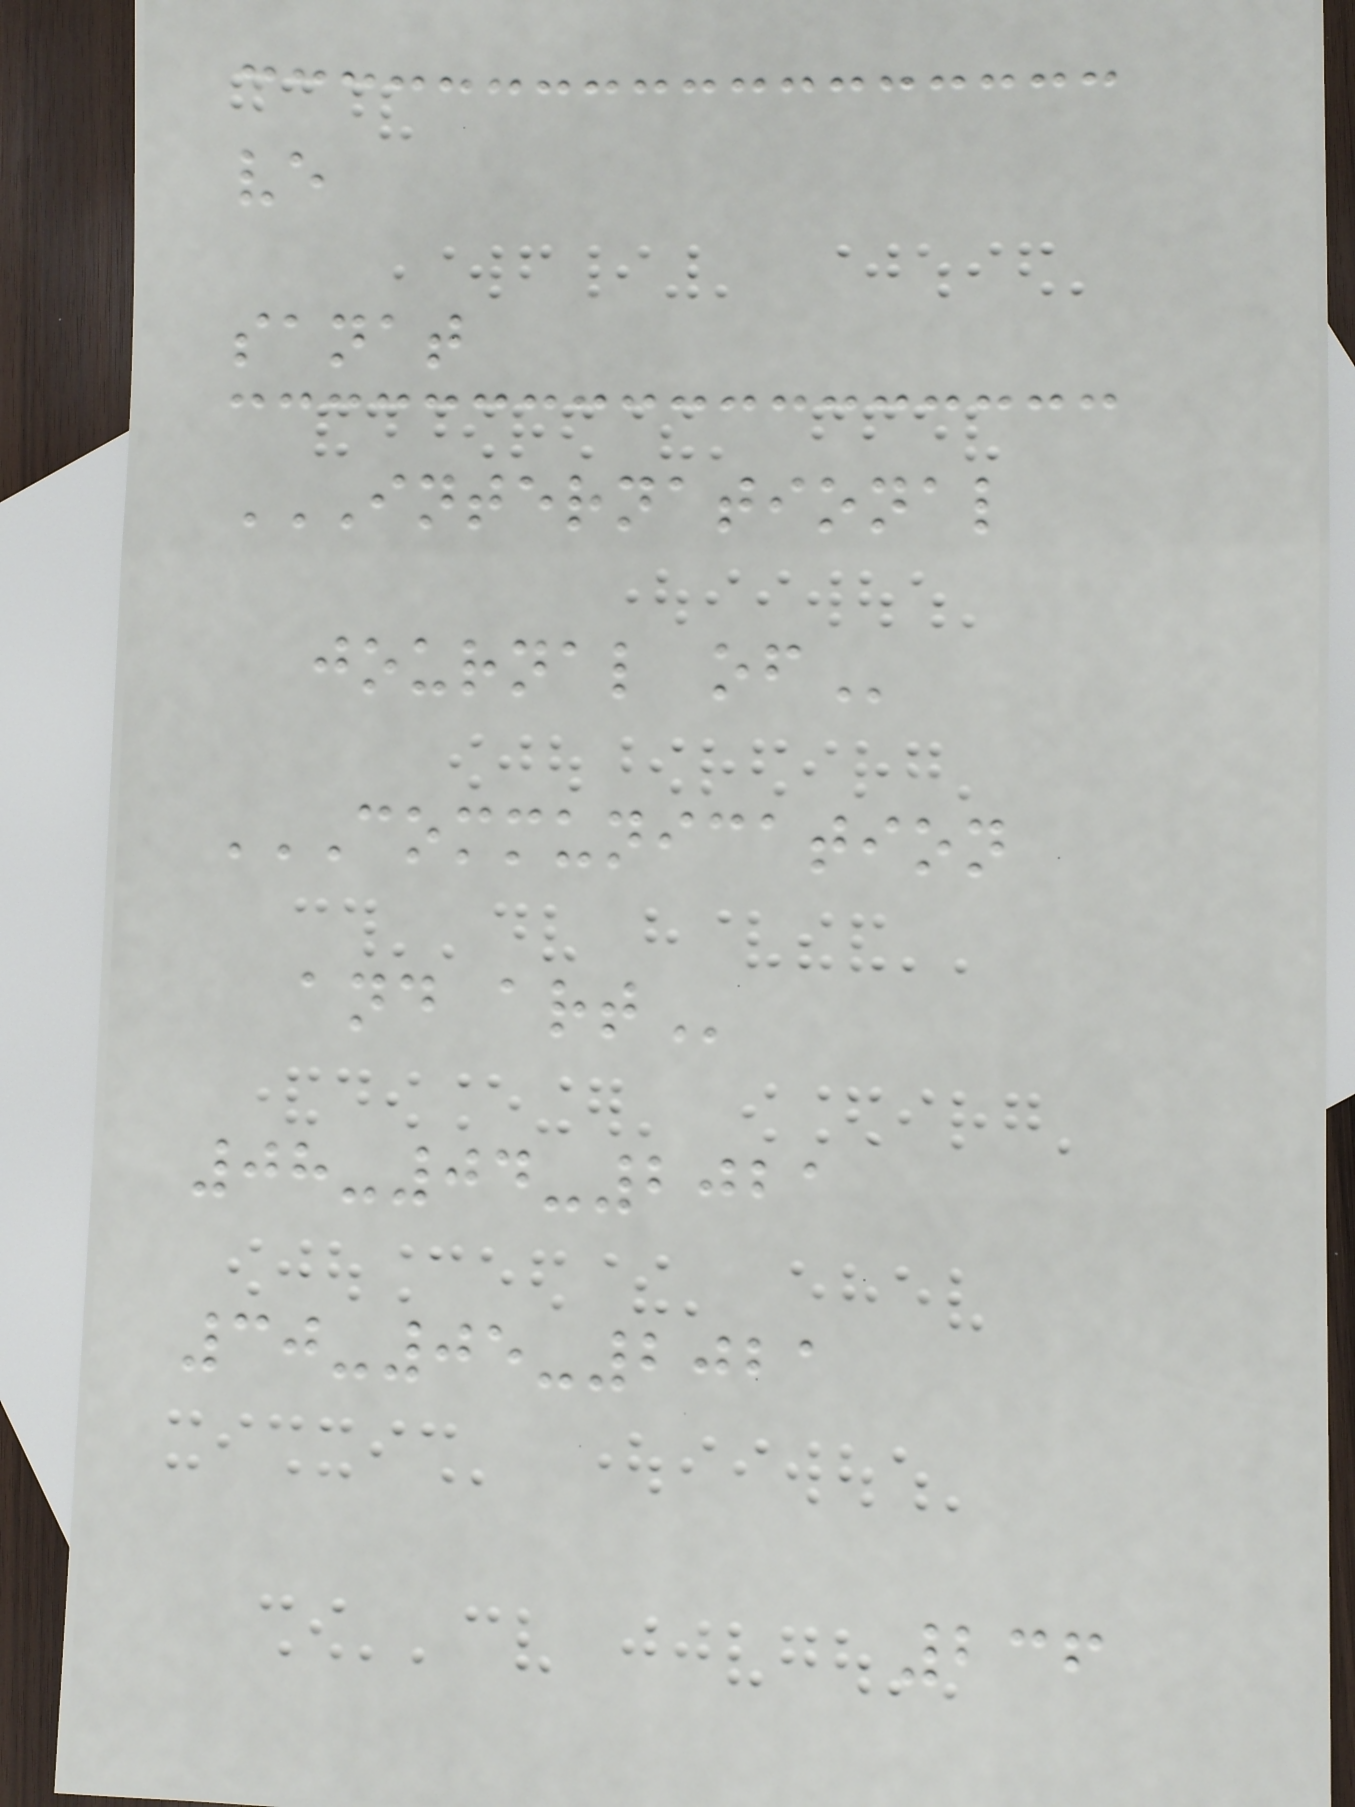ve
sanat
INTERNATIONAL
JOURNAL OF
COMMUNICATION
AND ART
08-04-2021
30-05-2021
236
